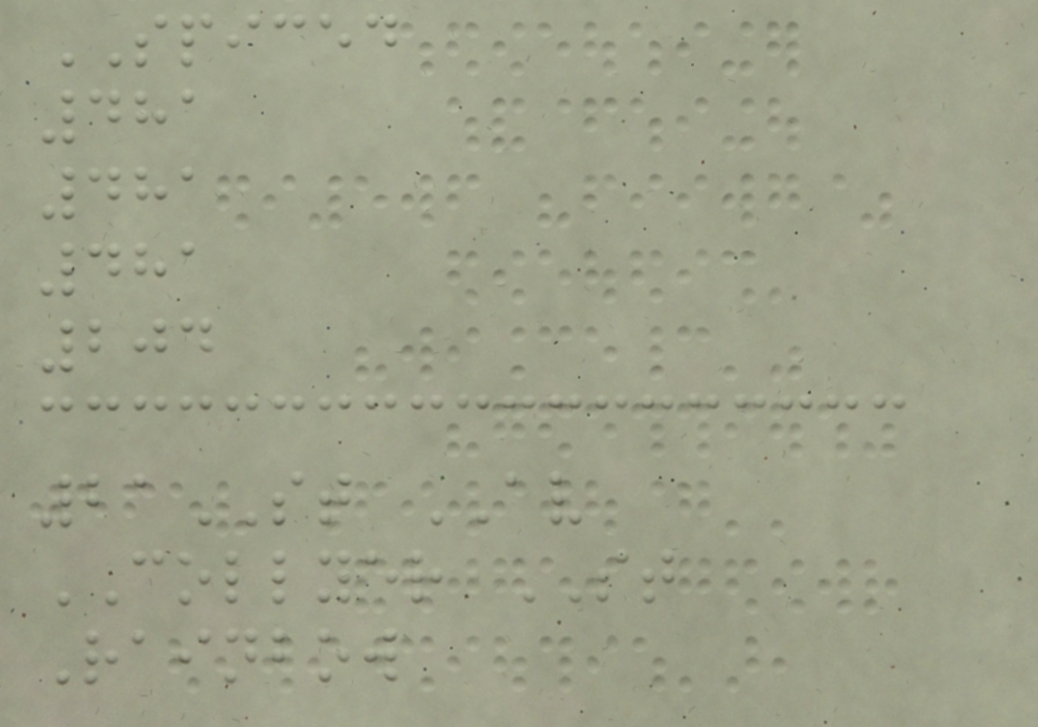SPICED
481
481
481
204
21ST AV
COLLYER ST
Rainbow
